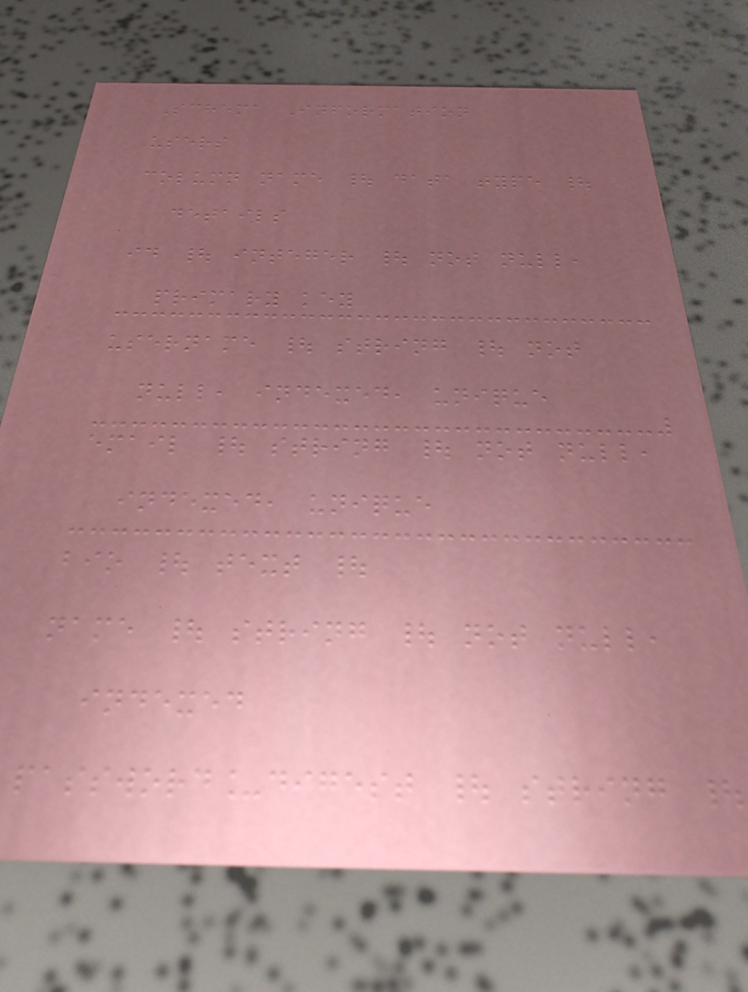Schema Information
users
column name | data type |
details
id | integer | not null,
primary key
username | string | not
null, indexed, unique
email | string | not null,
indexed, unique
bio | text |
name | string | not null,
indexed
password_digest | string |
